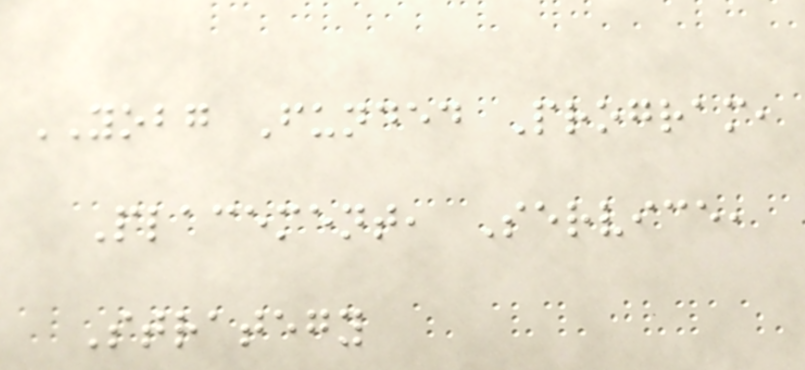YOBG Funded Program,
Placement, Service,
Strategy
